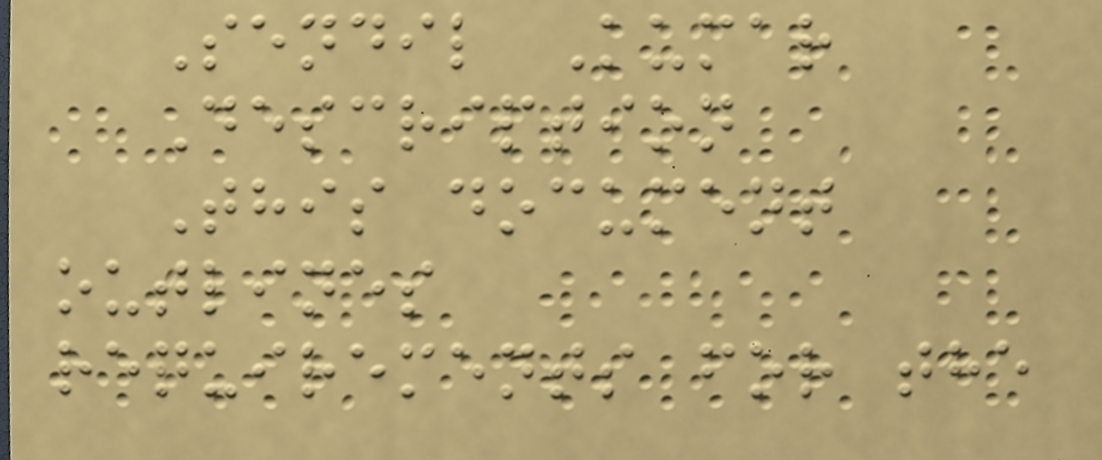Sendil Kumar
Description
This document
outlines
requirements for the
